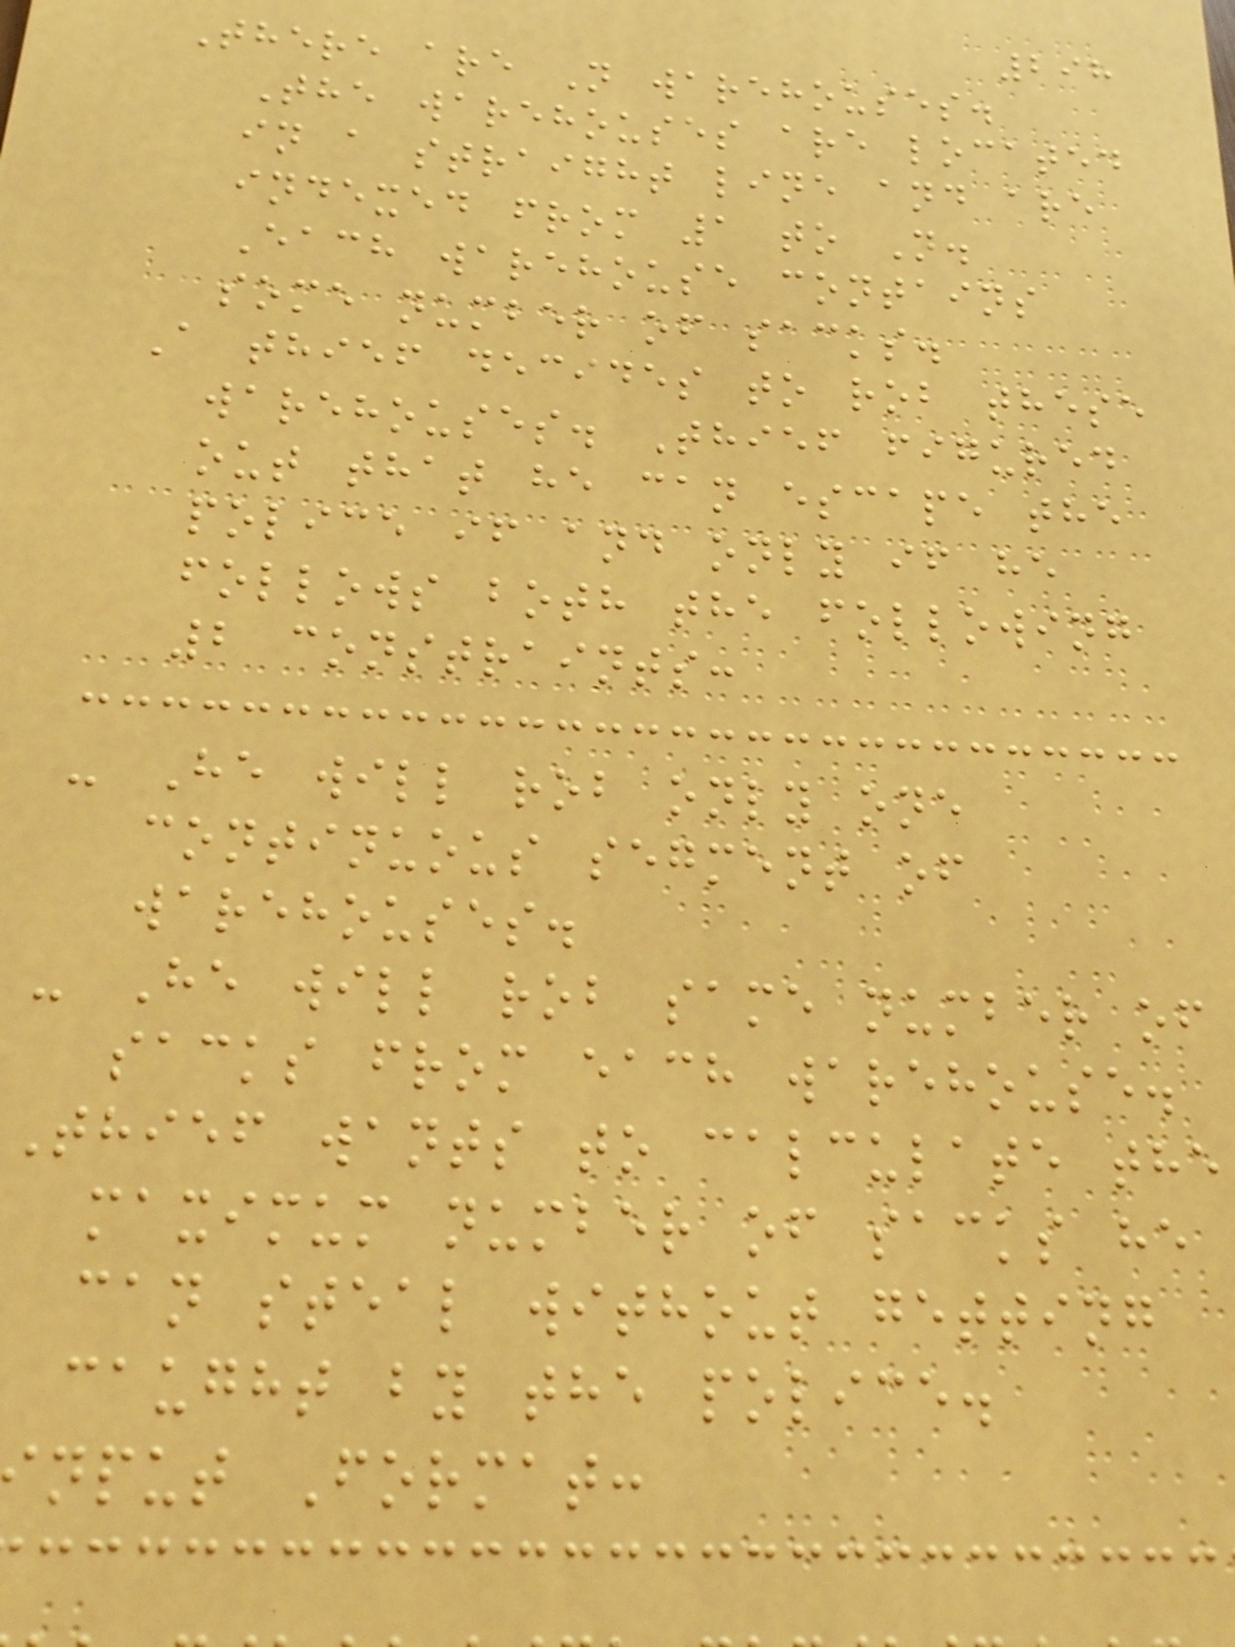298
There are N warehouses.
The warehouses are located
in a straight line and are
indexed from 1 to N.
Each warehouse contains
some number of sacks.
A thief decides to rob these
warehouses. Thief figured
out that he can escape the
police if and only if he
follows both the following
2 constraints:
- He will rob only one
continuous segment of
warehouses.
- He will rob same number of
sacks from each warehouse.
Thief wants to calculate the
maximum number of sacks he
can steal without getting
caught by the police.
nput Format:
